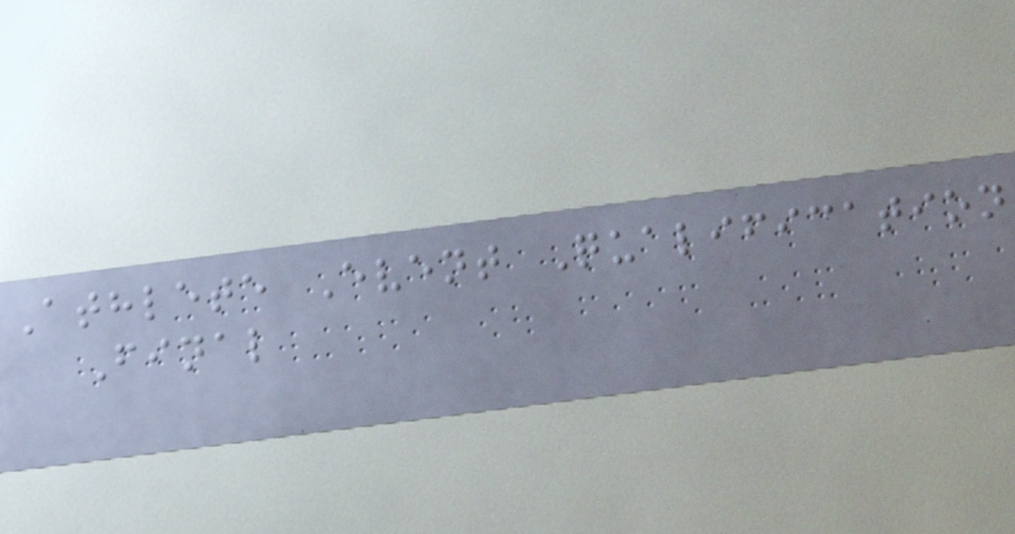Athlete Event Qualification
Final
